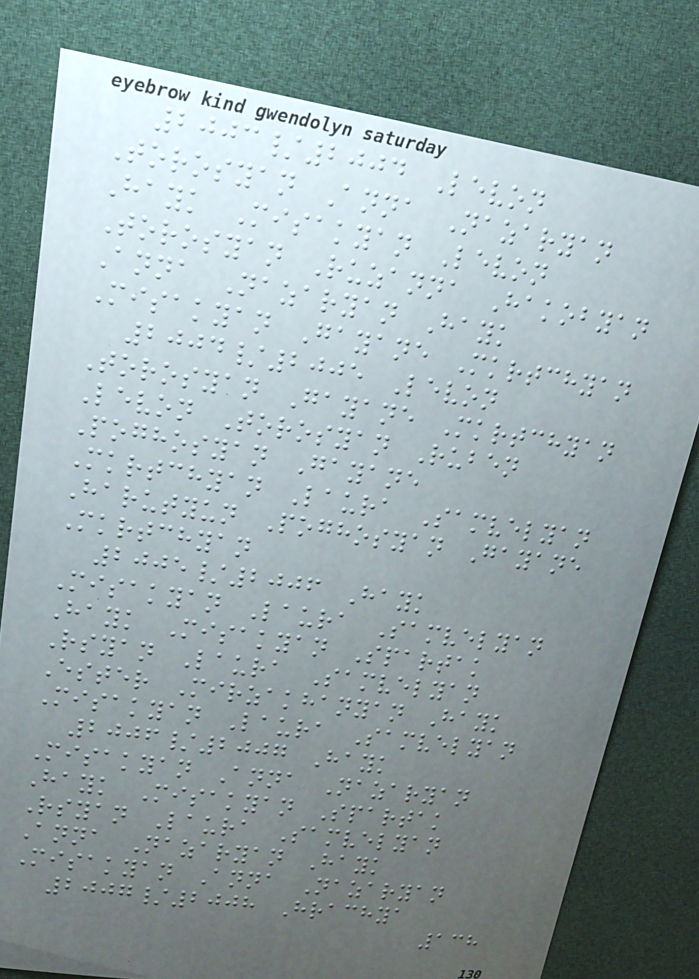2003/2004 Levon
Torosyan Anna Nazaryan
Hayk Misakyan Levon
Torosyan Ruzanna Hakobyan
Anna Nazaryan Hayk
Misakyan Gayane Mkrtchyan
2004/2005 Levon
Torosyan Gayane Mkrtchyan
Levon Torosyan Ruben
Poghosyan Gayane
Mkrtchyan Laura Samvelyan
Harutyun Poghosyan Gayane
Mkrtchyan
2005/2006 Hayk
Misakyan Laura Samvelyan
Hayk Misakyan Spartak
Rsyan Laura Samvelyan
Ester Mirzakhanyan Hayk
Misakyan Laura Samvelyan
2006/2007 Hayk
Misakyan Anna Nazaryan
Hayk Misakyan Spartak
Rsyan Laura Samvelyan
Anna Nazaryan Hayk
Misakyan Anna Nazaryan
2007/2008 Hrachya
138
